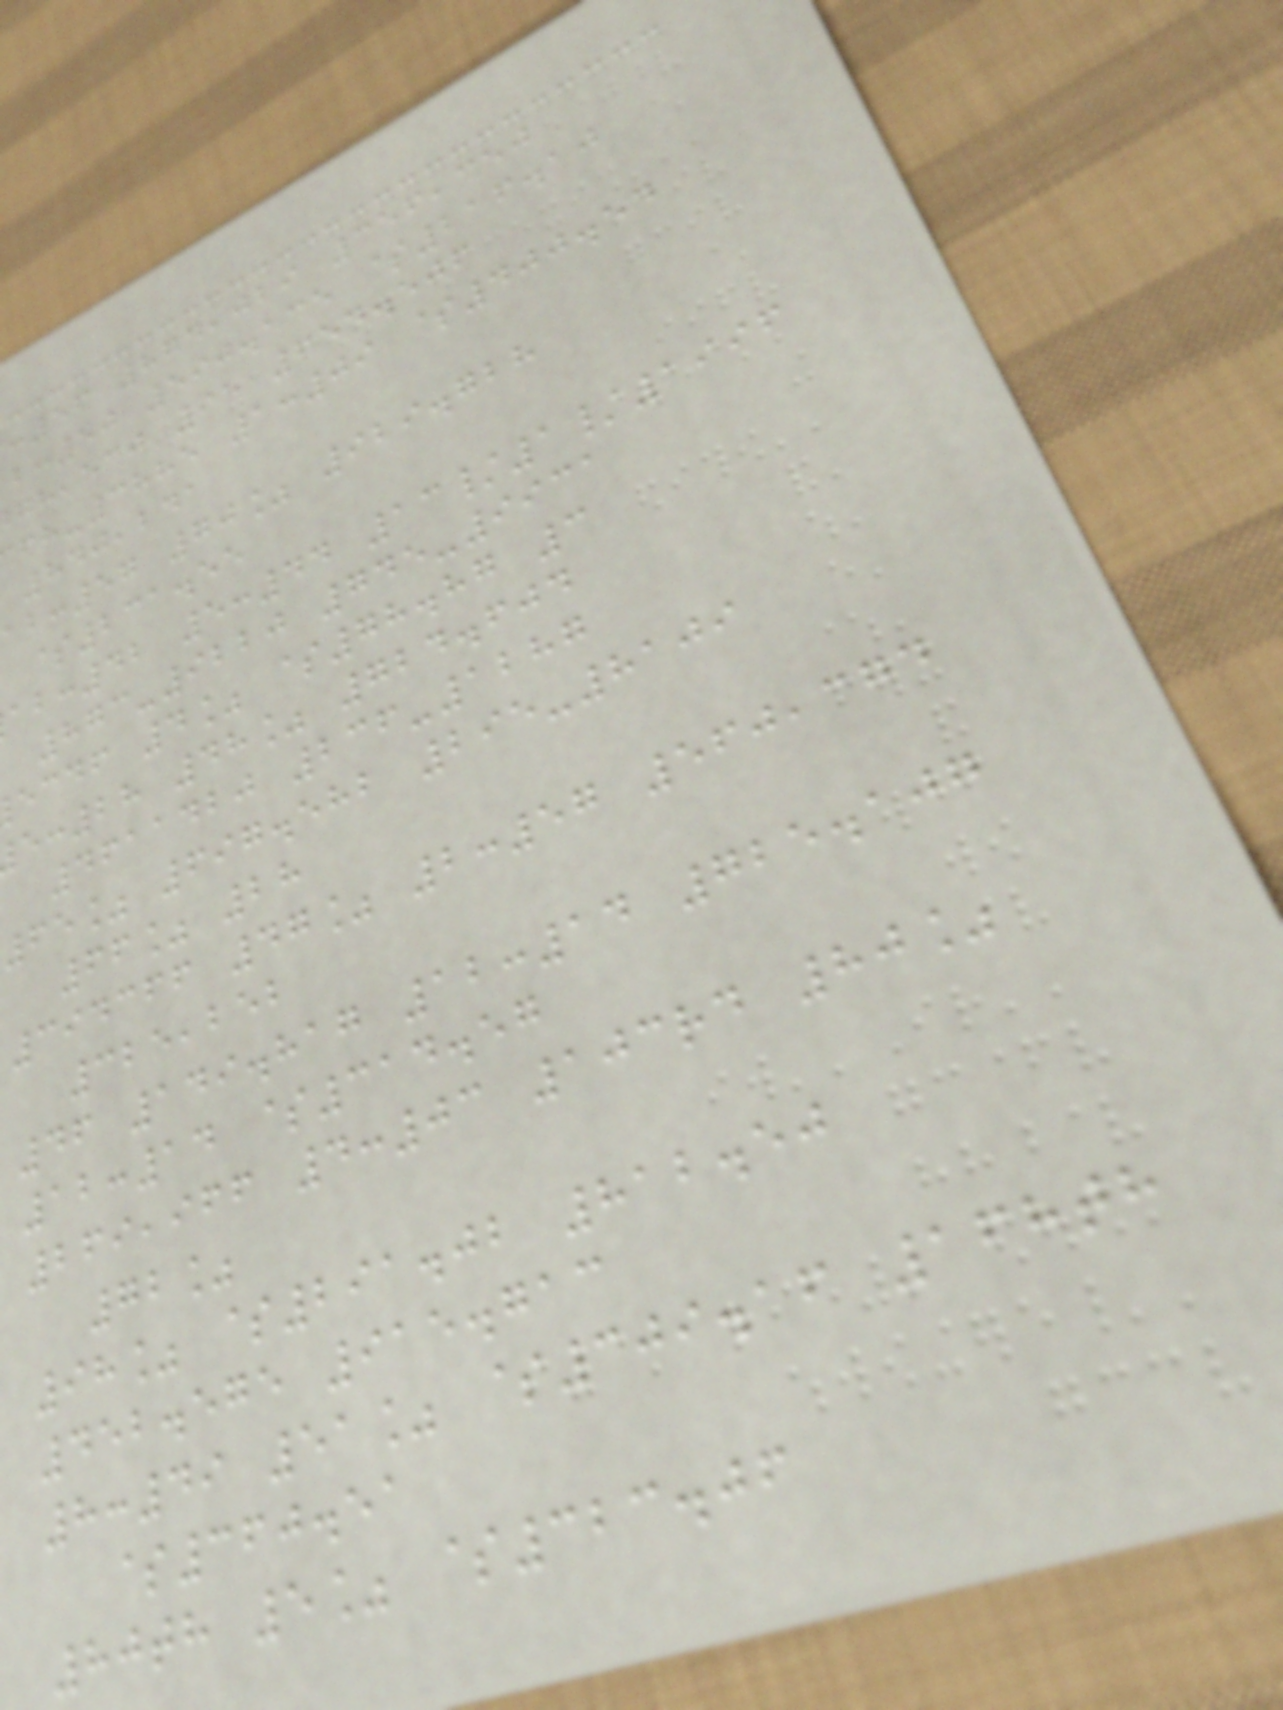:56 874,029 356,350
:50 590.135 $216.10
,ecj 95 654.506
-3885 1:09 $400.54
840,241
:57 70% 929.728
$231.55
:42 5:44 13/1/1996
873-9220 745-9931
ecdf 4% $78.87 3
:28 48% 724.604
4611420 236-1287
65% 697.582 295-8109
66% 28
394366 47% 2:57 560,374
325,252
46 149.817 12:14 725.107
12:14 $314.57
269,966 4:03 103rd 80%
72%
98% $291.02 812.50
452.575 915.713
8:49 51% $309.16 168th
$360.51
80th 5% $323.06
